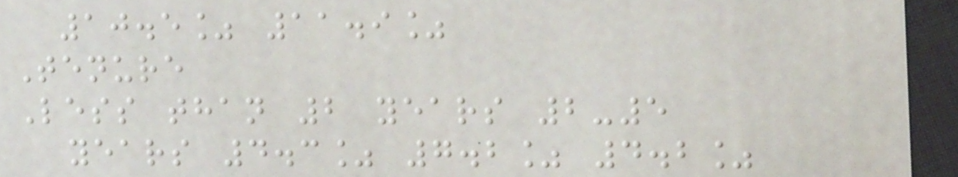10.5% 11.9%
Tenure
Less than 2 years 2-5
years 4.3% 7.2% 4.2%
